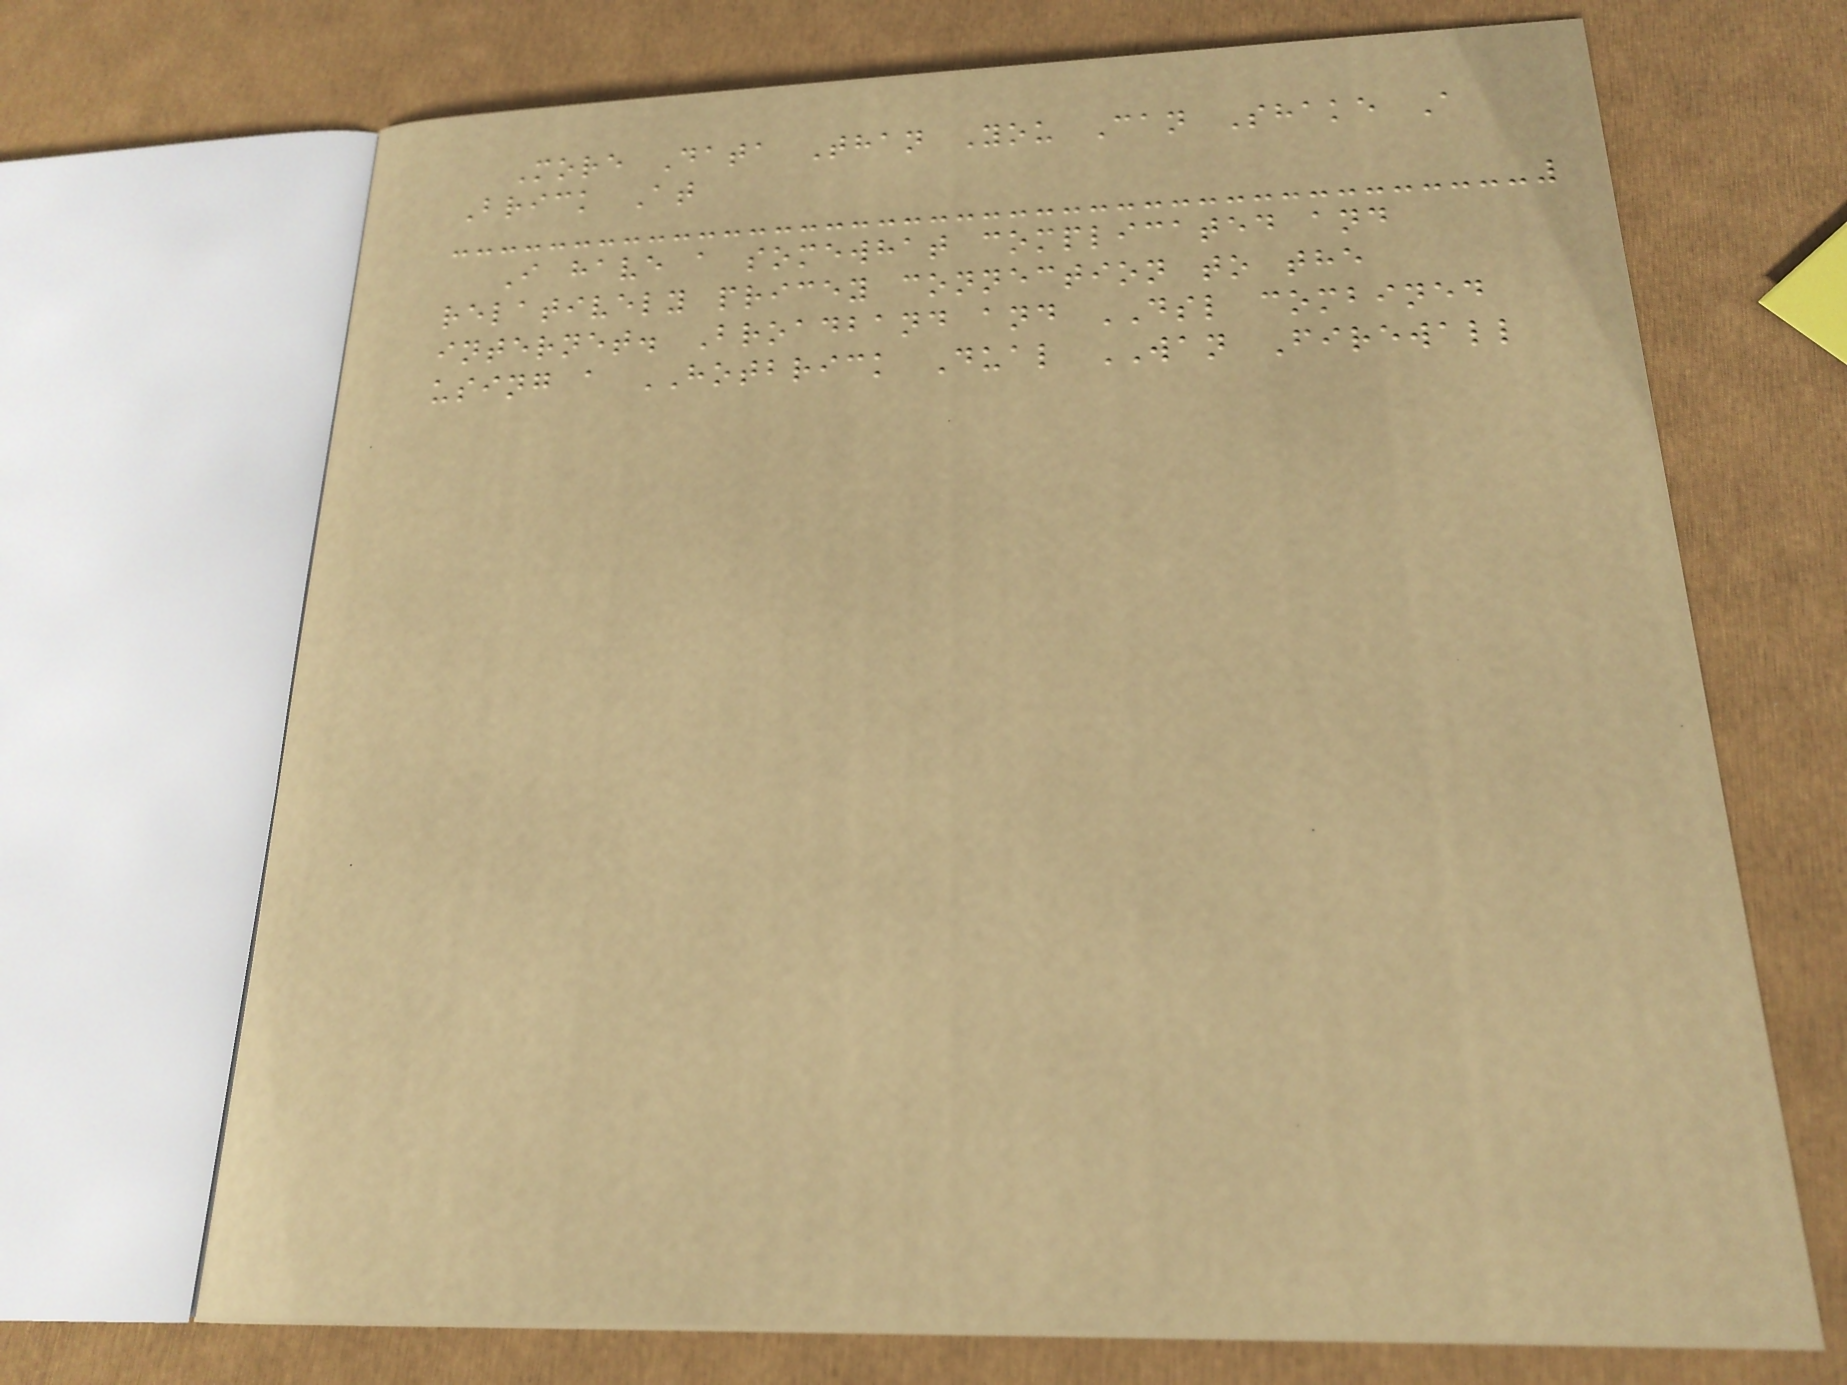More Data Than You Can Shake A
Brick At
I have a somewhat complicated and
relatively pricey connection to the
internet. Broadband and DSL combined
using a HOTBRICK Dual WAN Firewall
